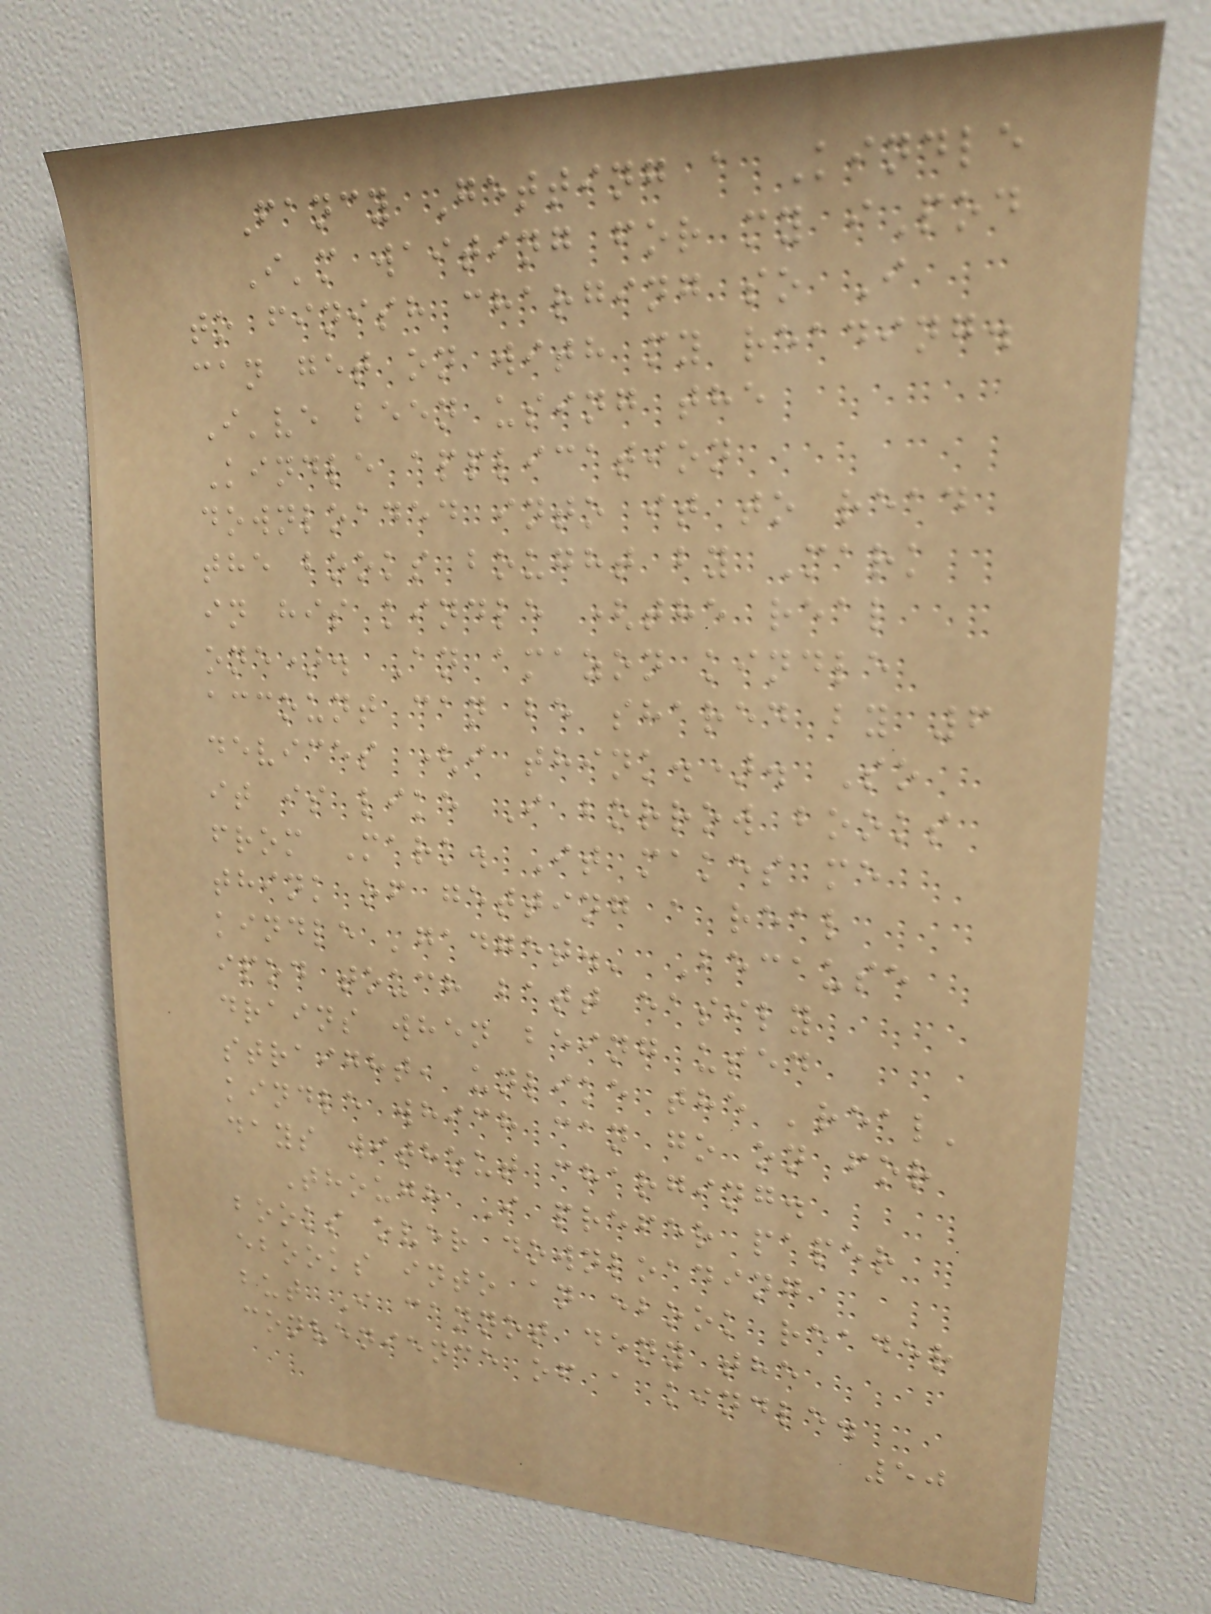Fancy Getting a Kindle
I'm waiting for my iPod
to finish charging so I
can get on with my reading.
I've been using the
Kindle application
downloaded into it to read
the books bought by Mark
in his kindle (the real
one). An amazon kindle
account can be shared by 6
devices (i think.). So
it is like I borrow books
from Mark. It makes me
think of getting a real
kindle 'gadget.' Because
ipod touch batt easily
drains when being used
straight, unlike the 'real'
kindle which can go on for
days without charging.
Though I prefer paper
books over downloading
ebooks into an ebook reader
but I cannot deny the
convenience of a kindle.
50
